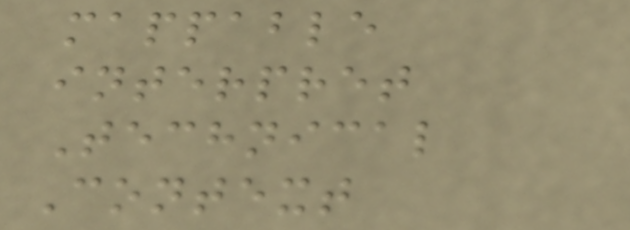mappable
interpret
Technical
Context
